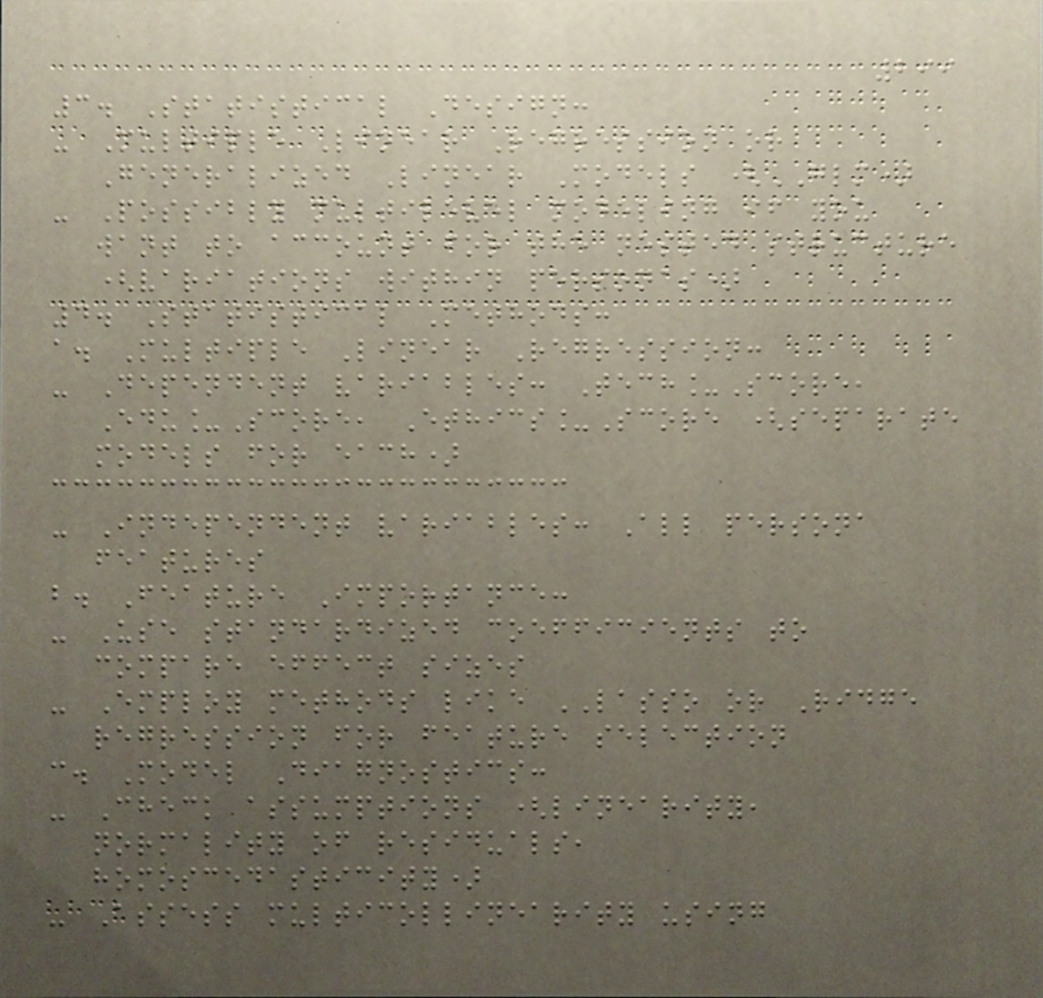299
3. Statistical Design:
- Multiple Linear Regression or
Generalized Linear Models (GLM)
- Possibly multilevel modeling if you
want to account for the nested structure
(variations within personas)
4. Statistical Methods:
a. Multiple Linear Regression:
- Dependent variables: Tech_Score,
Edu_Score, Ethics_Score (separate
models for each)
- Independent variables: All persona
features
b. Feature Importance:
- Use standardized coefficients to
compare effect sizes
- Employ methods like LASSO or Ridge
regression for feature selection
c. Model Diagnostics:
- Check assumptions (linearity,
normality of residuals,
homoscedasticity)
- Assess multicollinearity using
